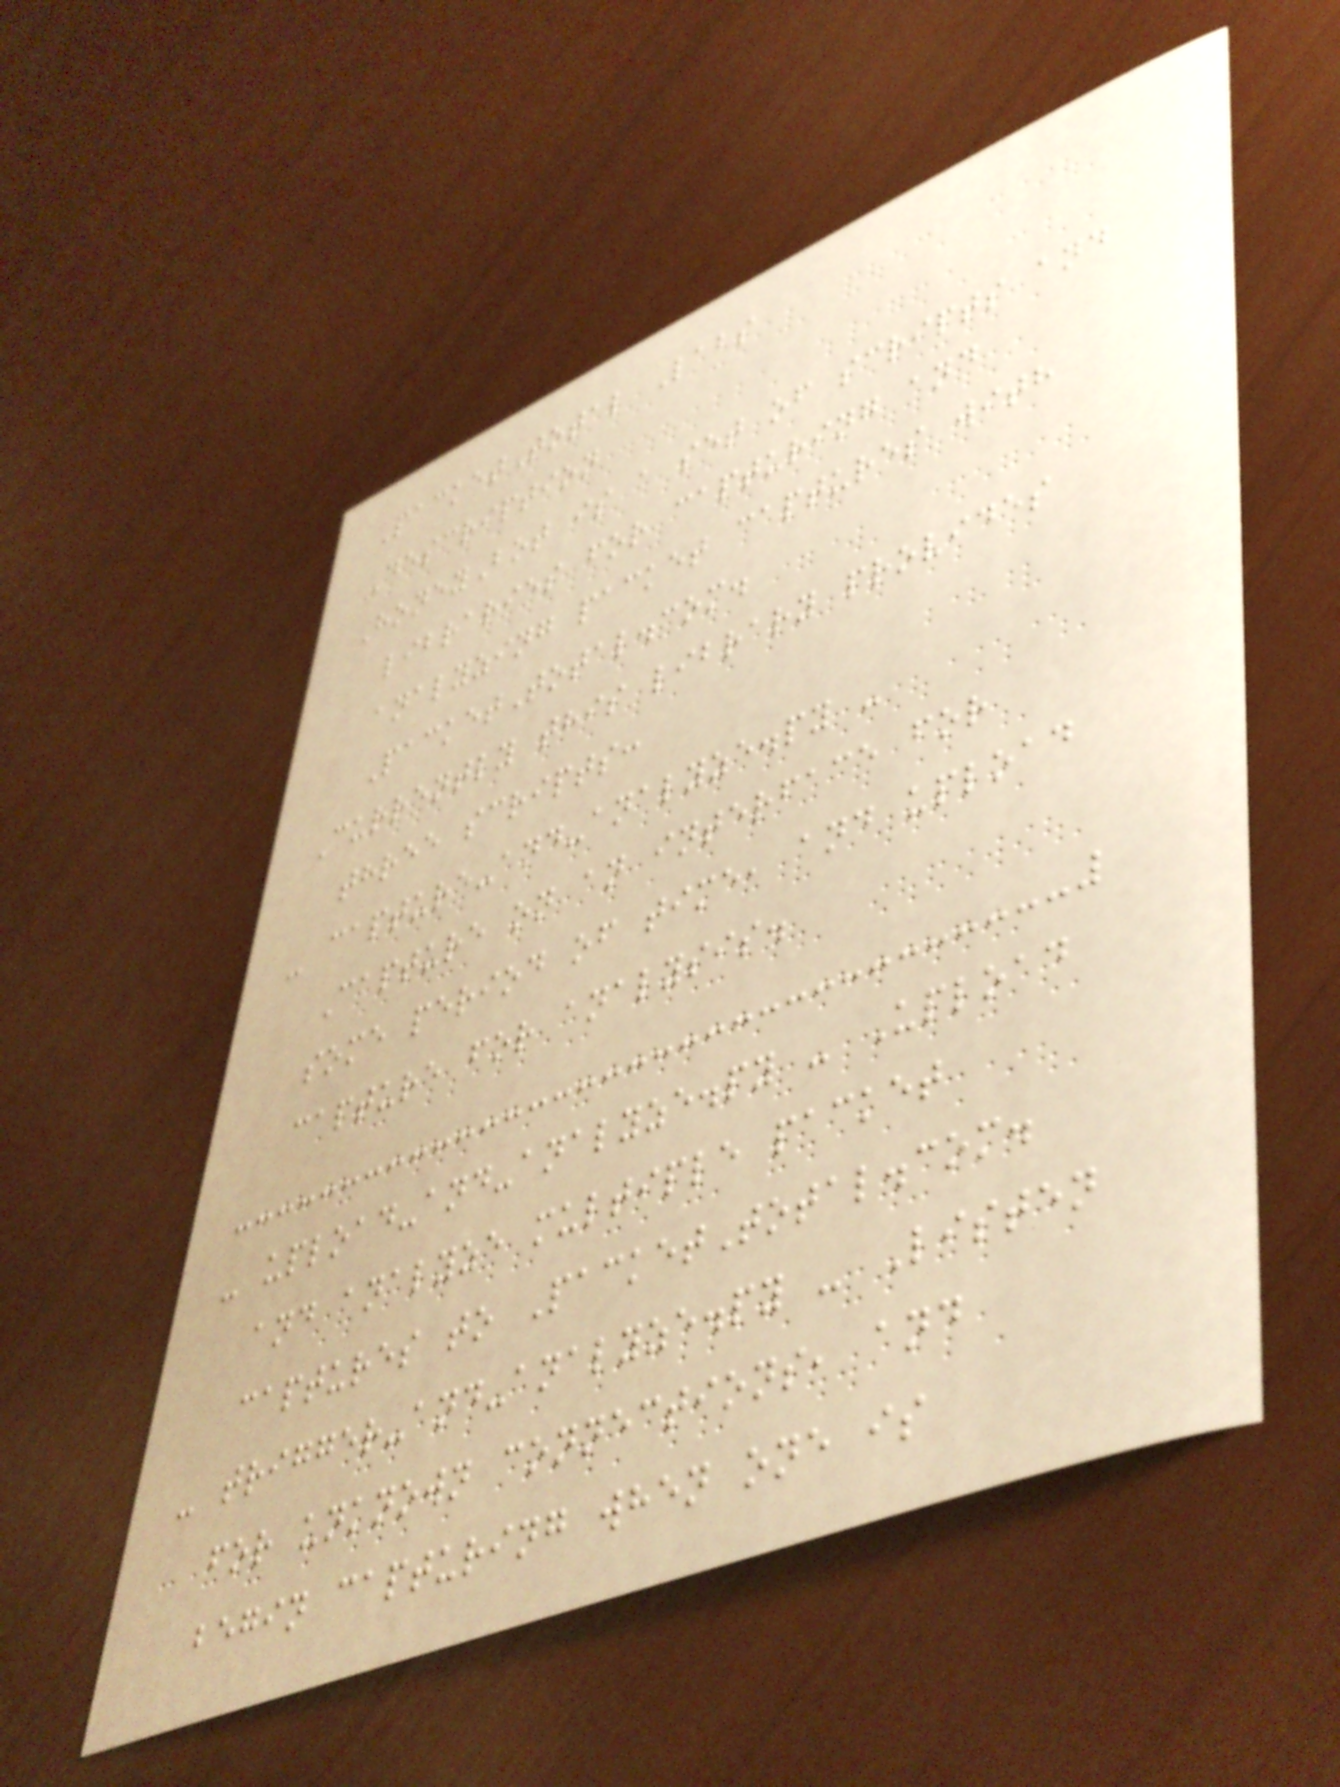PacketTotal Labs
Description
HoneyBot is a set of scripts and
libraries for capturing and
analyzing packet captures with
PacketTotal.com.
Currently this library provides
three scripts:
- capture-and-analyze.py -
Capture on an interface for
some period of time, and upload
capture for analysis.
- upload-and-analyze.py - Upload
and analyze multiple packet
captures to PacketTotal.com.
- trigger-and-analyze.py - Listen
for unknown connections, and
begin capturing when one is
